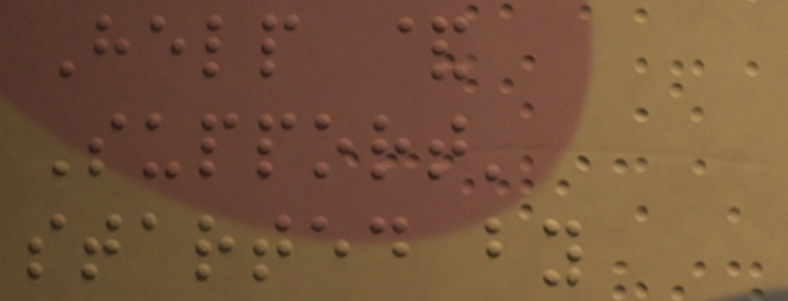Help &
Support'
started by
